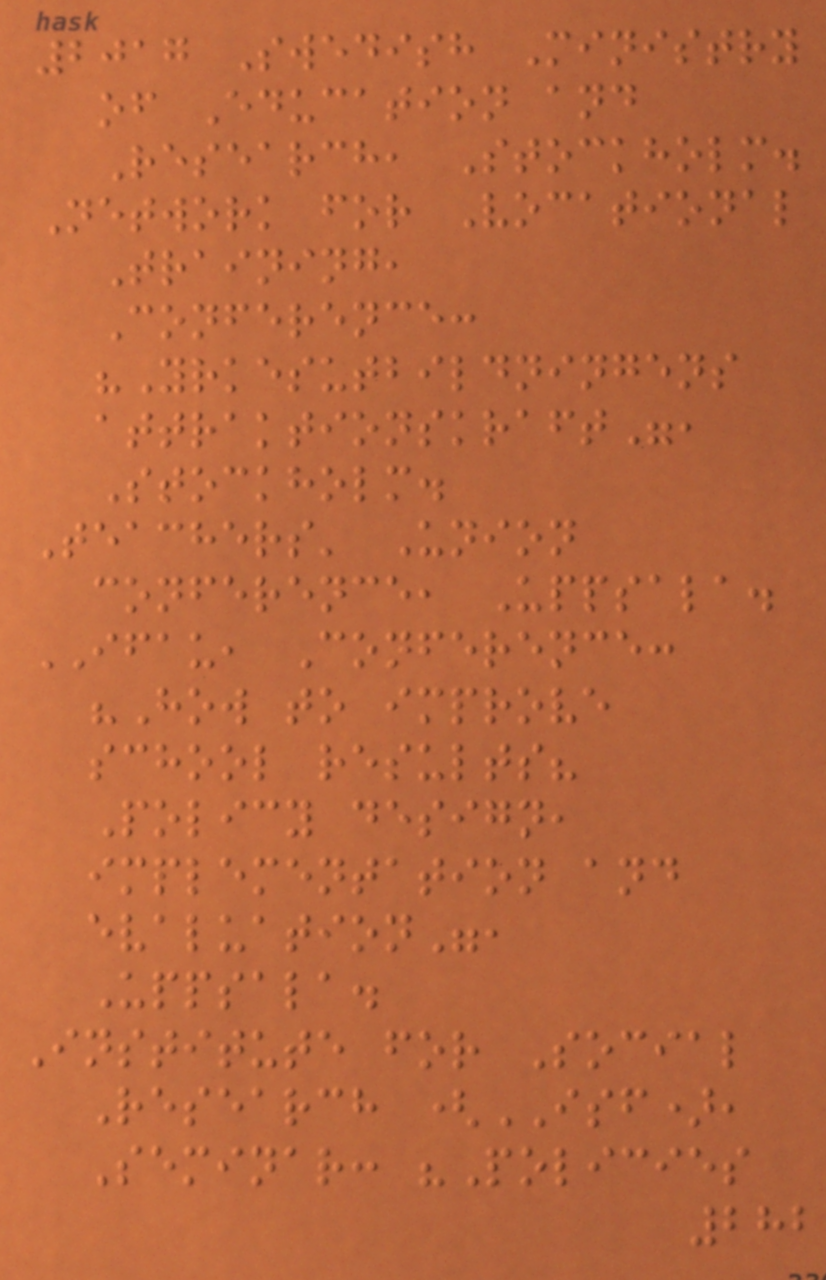2017 Swedish Ministry
of Education and
Research, Stockholm.
Network for Vocational
Training,
Conference:
"Yrkesutbildningens
attraktionskraft",
Stockholm.
Teachers' Union
conference, Uppsala.
IFAU, Conference:
"How to improve
school results?
Policy design,
implementation and
evaluation",
Uppsala.
Institute for Social
Research (ISF),
Seminar: "Policies
282
